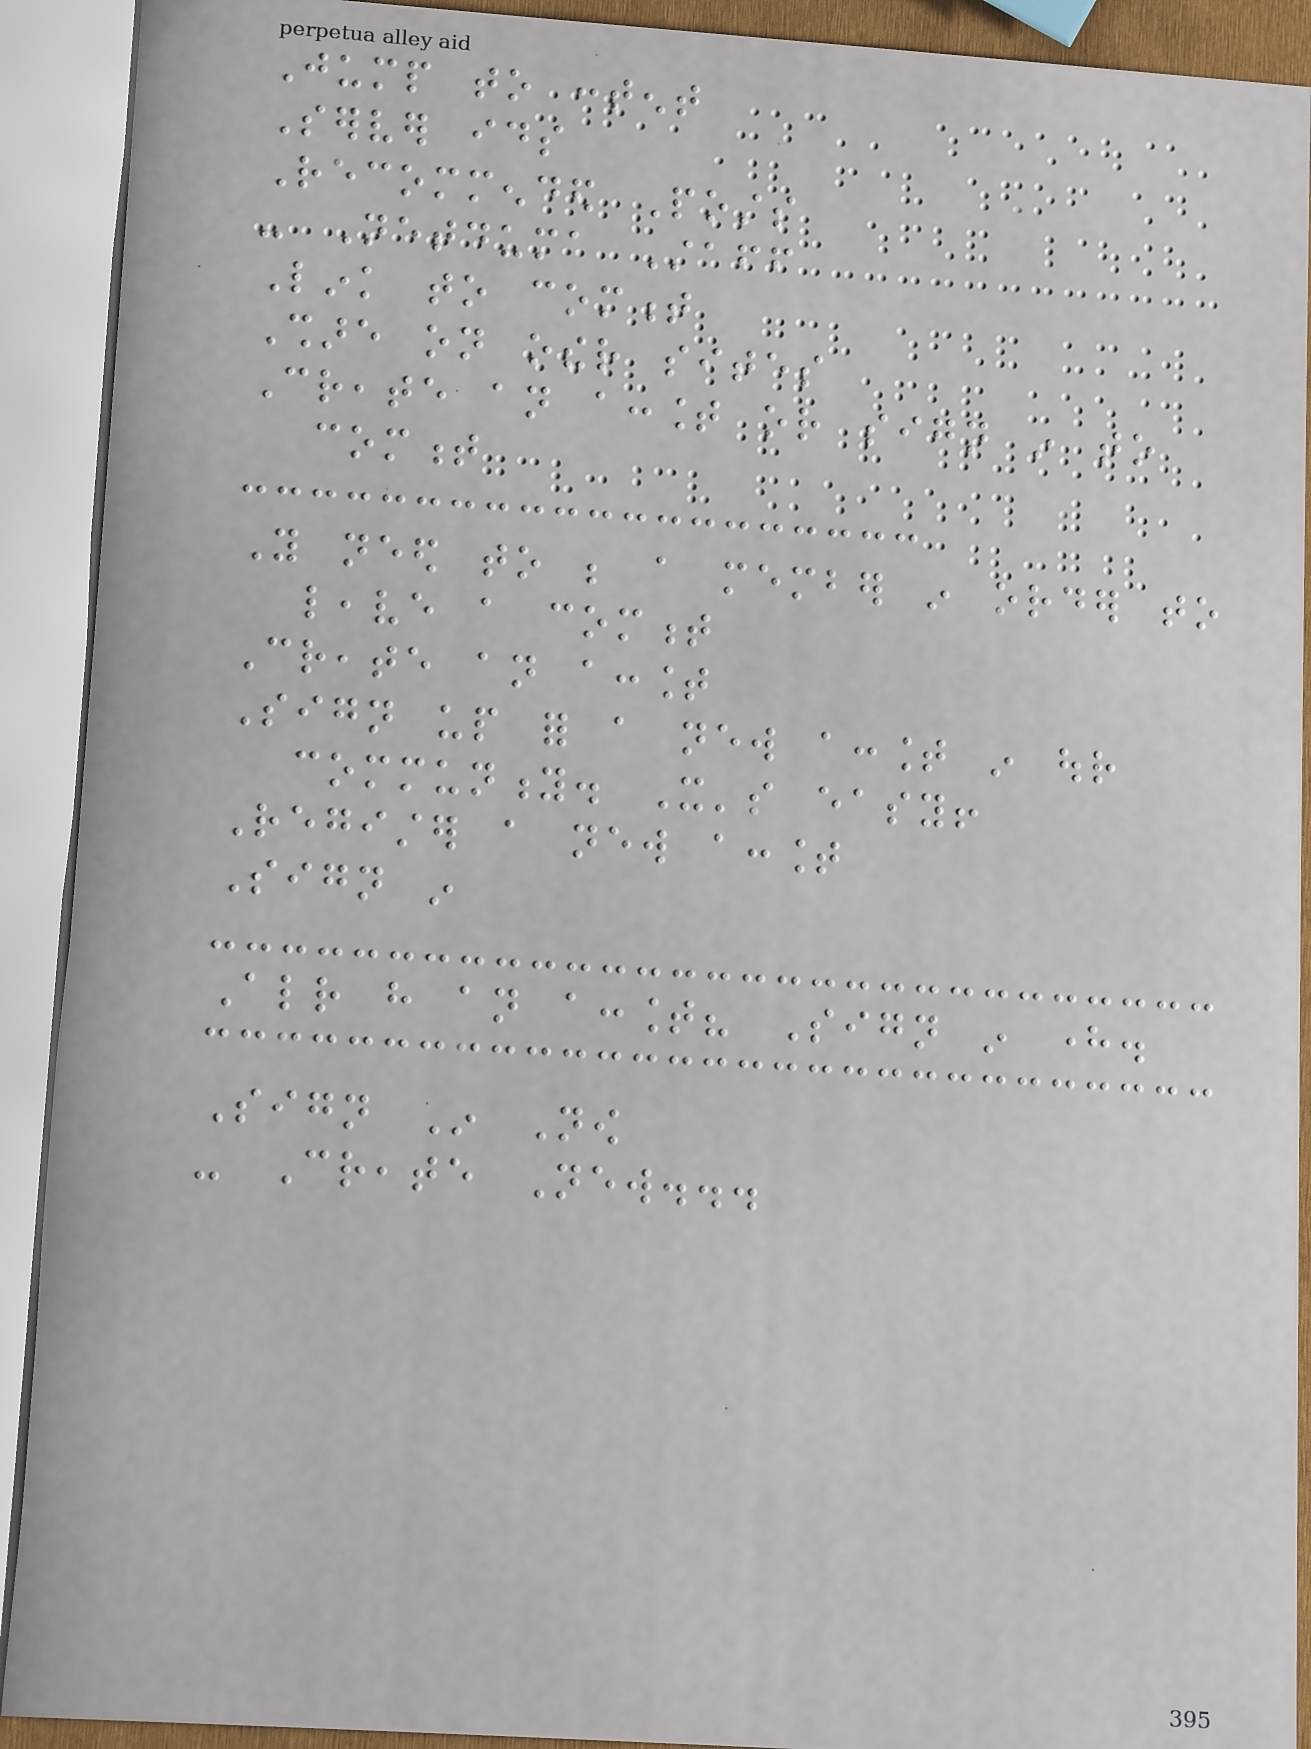Jump to content
Server ids
Recommended Posts
- Netduma Staff
Link to comment
Share on other sites
Create an account or sign in to
comment
You need to be a member in order to
leave a comment
Create an account
Sign up for a new account in our
community. It's easy!
Register a new account
Sign in
Already have an account? Sign in here.
Sign In Now
- Create New...
